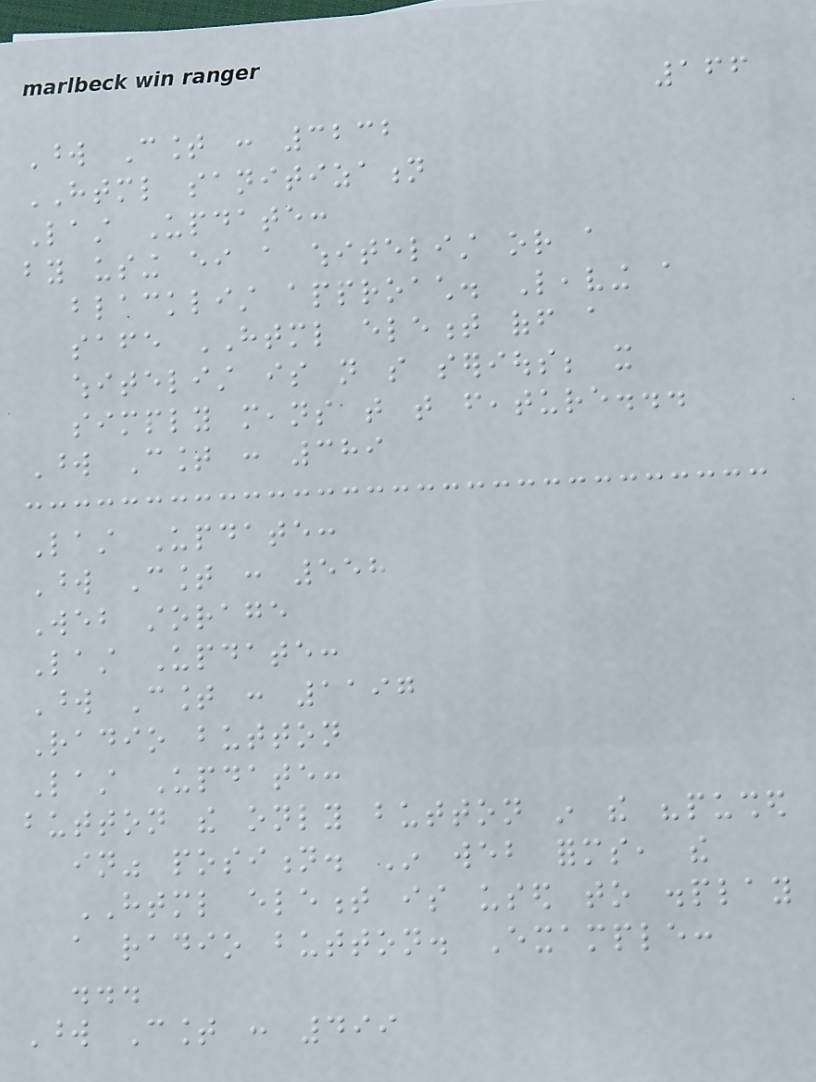166
Word Count : 3232
HTML sanitization
Last Update:
by using either a whitelist or a
blacklist approach. Leaving a
safe HTML element off a
whitelist is not so serious; it
simply means that that feature...
Word Count : 389
Last Update:
Word Count : 558
Web storage
Last Update:
Word Count : 1197
Radio button
Last Update:
button the only button in the "pushed
in" position. In web forms, the
HTML element is used to display
a radio button. Example:
...
Word Count : 499
